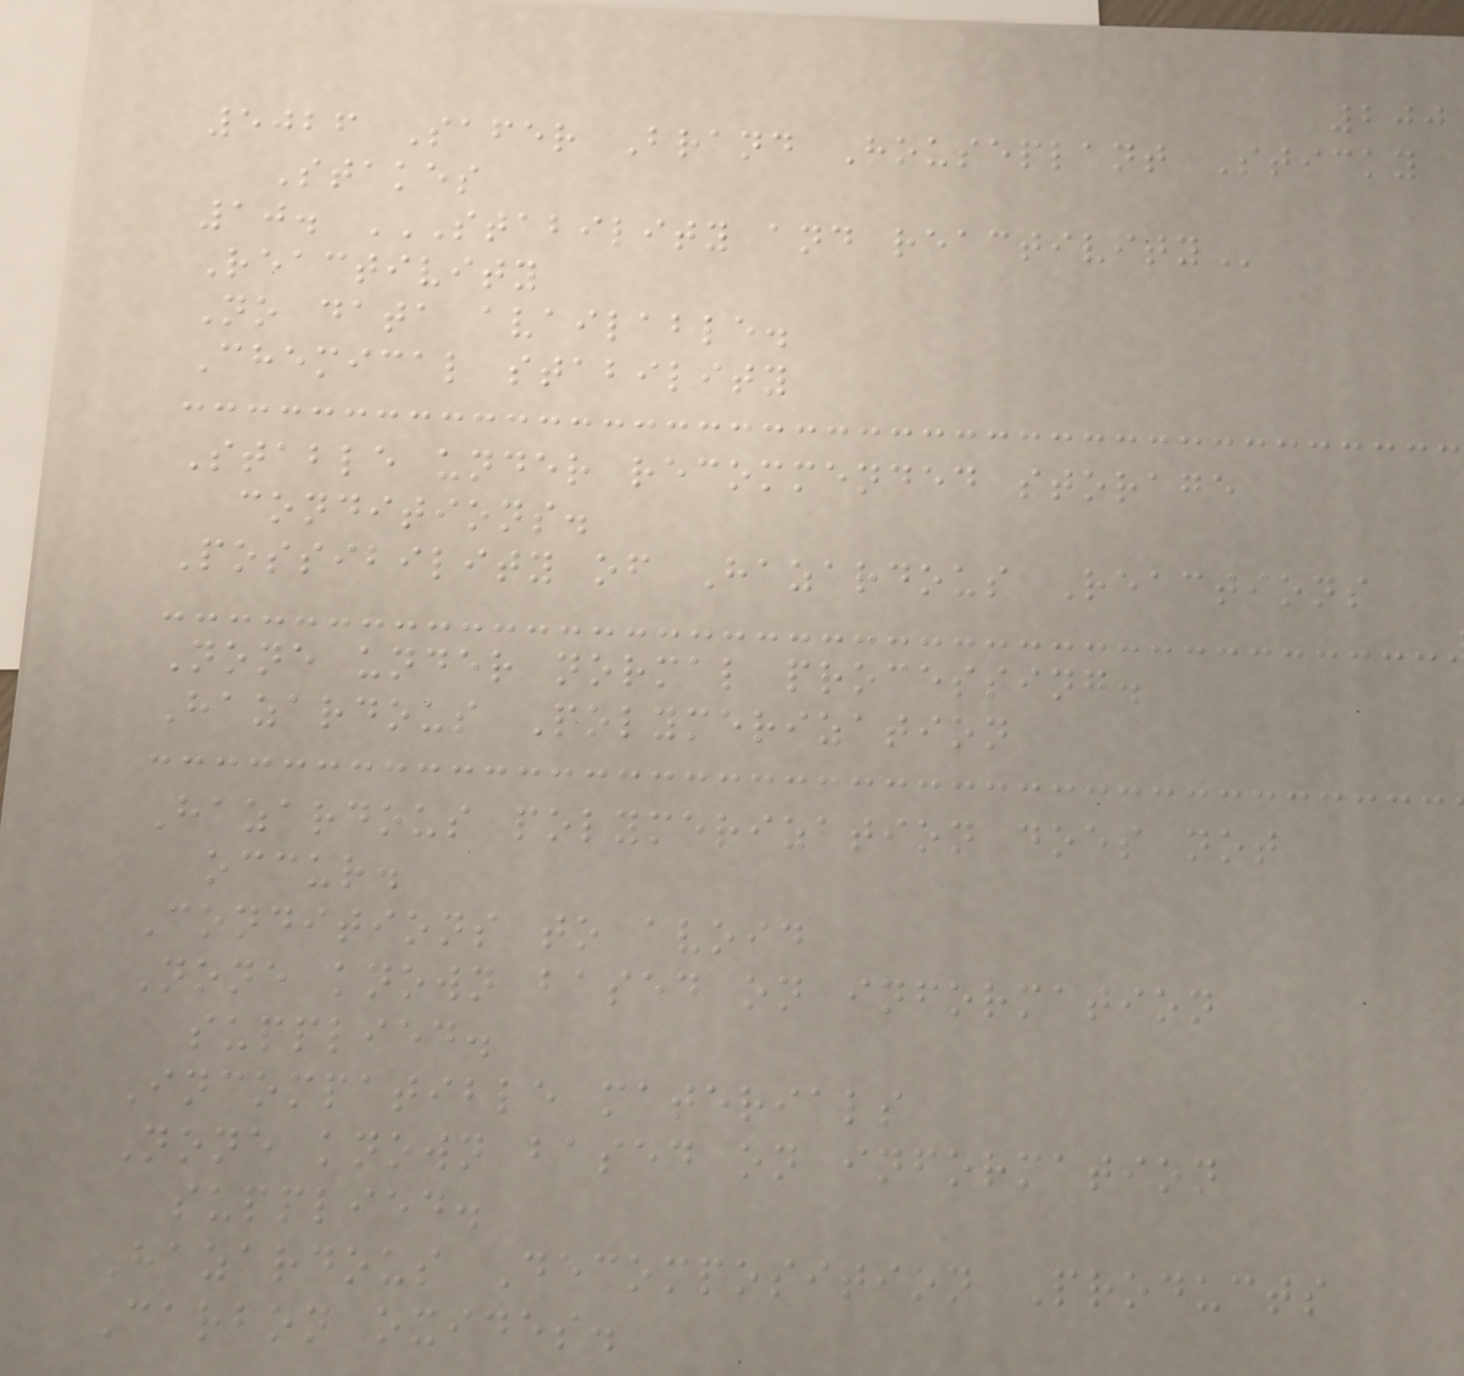200
5026 Safer Brand Houseplant Sticky
Stakes
10. STABILITY AND REACTIVITY
Reactivity
No data available.
Chemical stability
Stable under recommended storage
conditions.
Possibility of Hazardous Reactions
None under normal processing.
Hazardous Polymerization
Hazardous polymerization does not
occur.
Conditions to avoid
None known based on information
supplied.
Incompatible materials
None known based on information
supplied.
Hazardous Decomposition Products
Carbon oxides.
